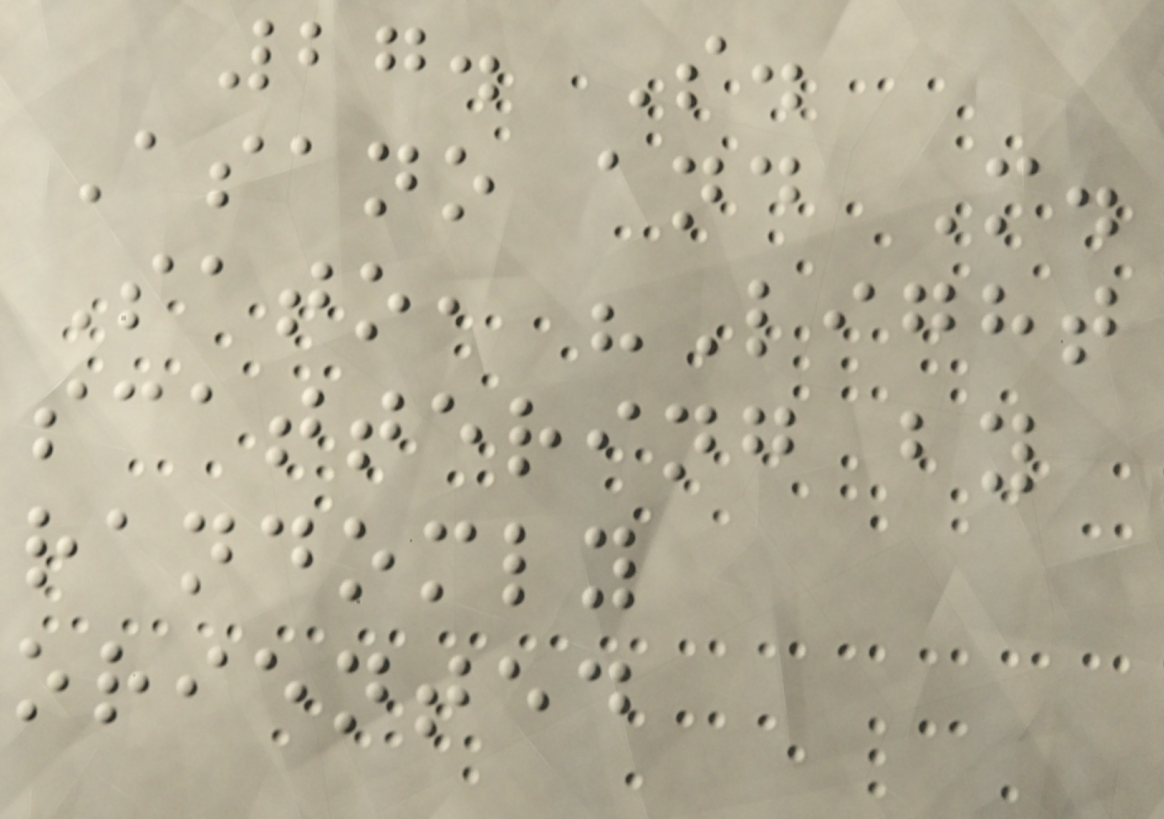27. S.
Asano and M.
Sato, "Light
scattering by
randomly
oriented
